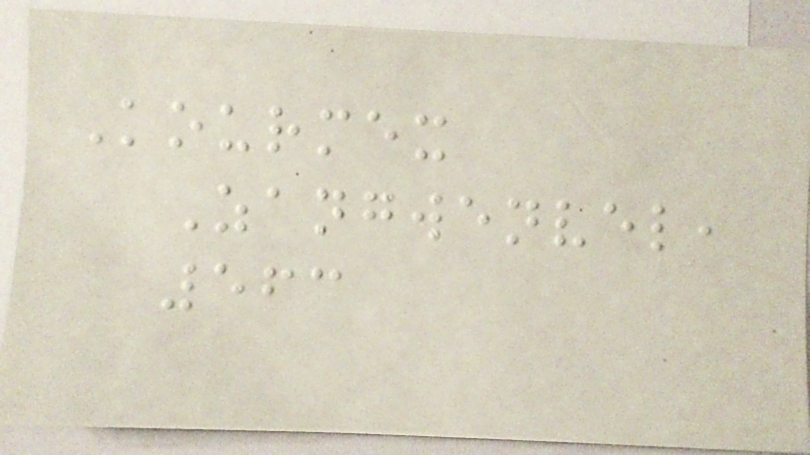Kourmex
Zangwenvel,
563
